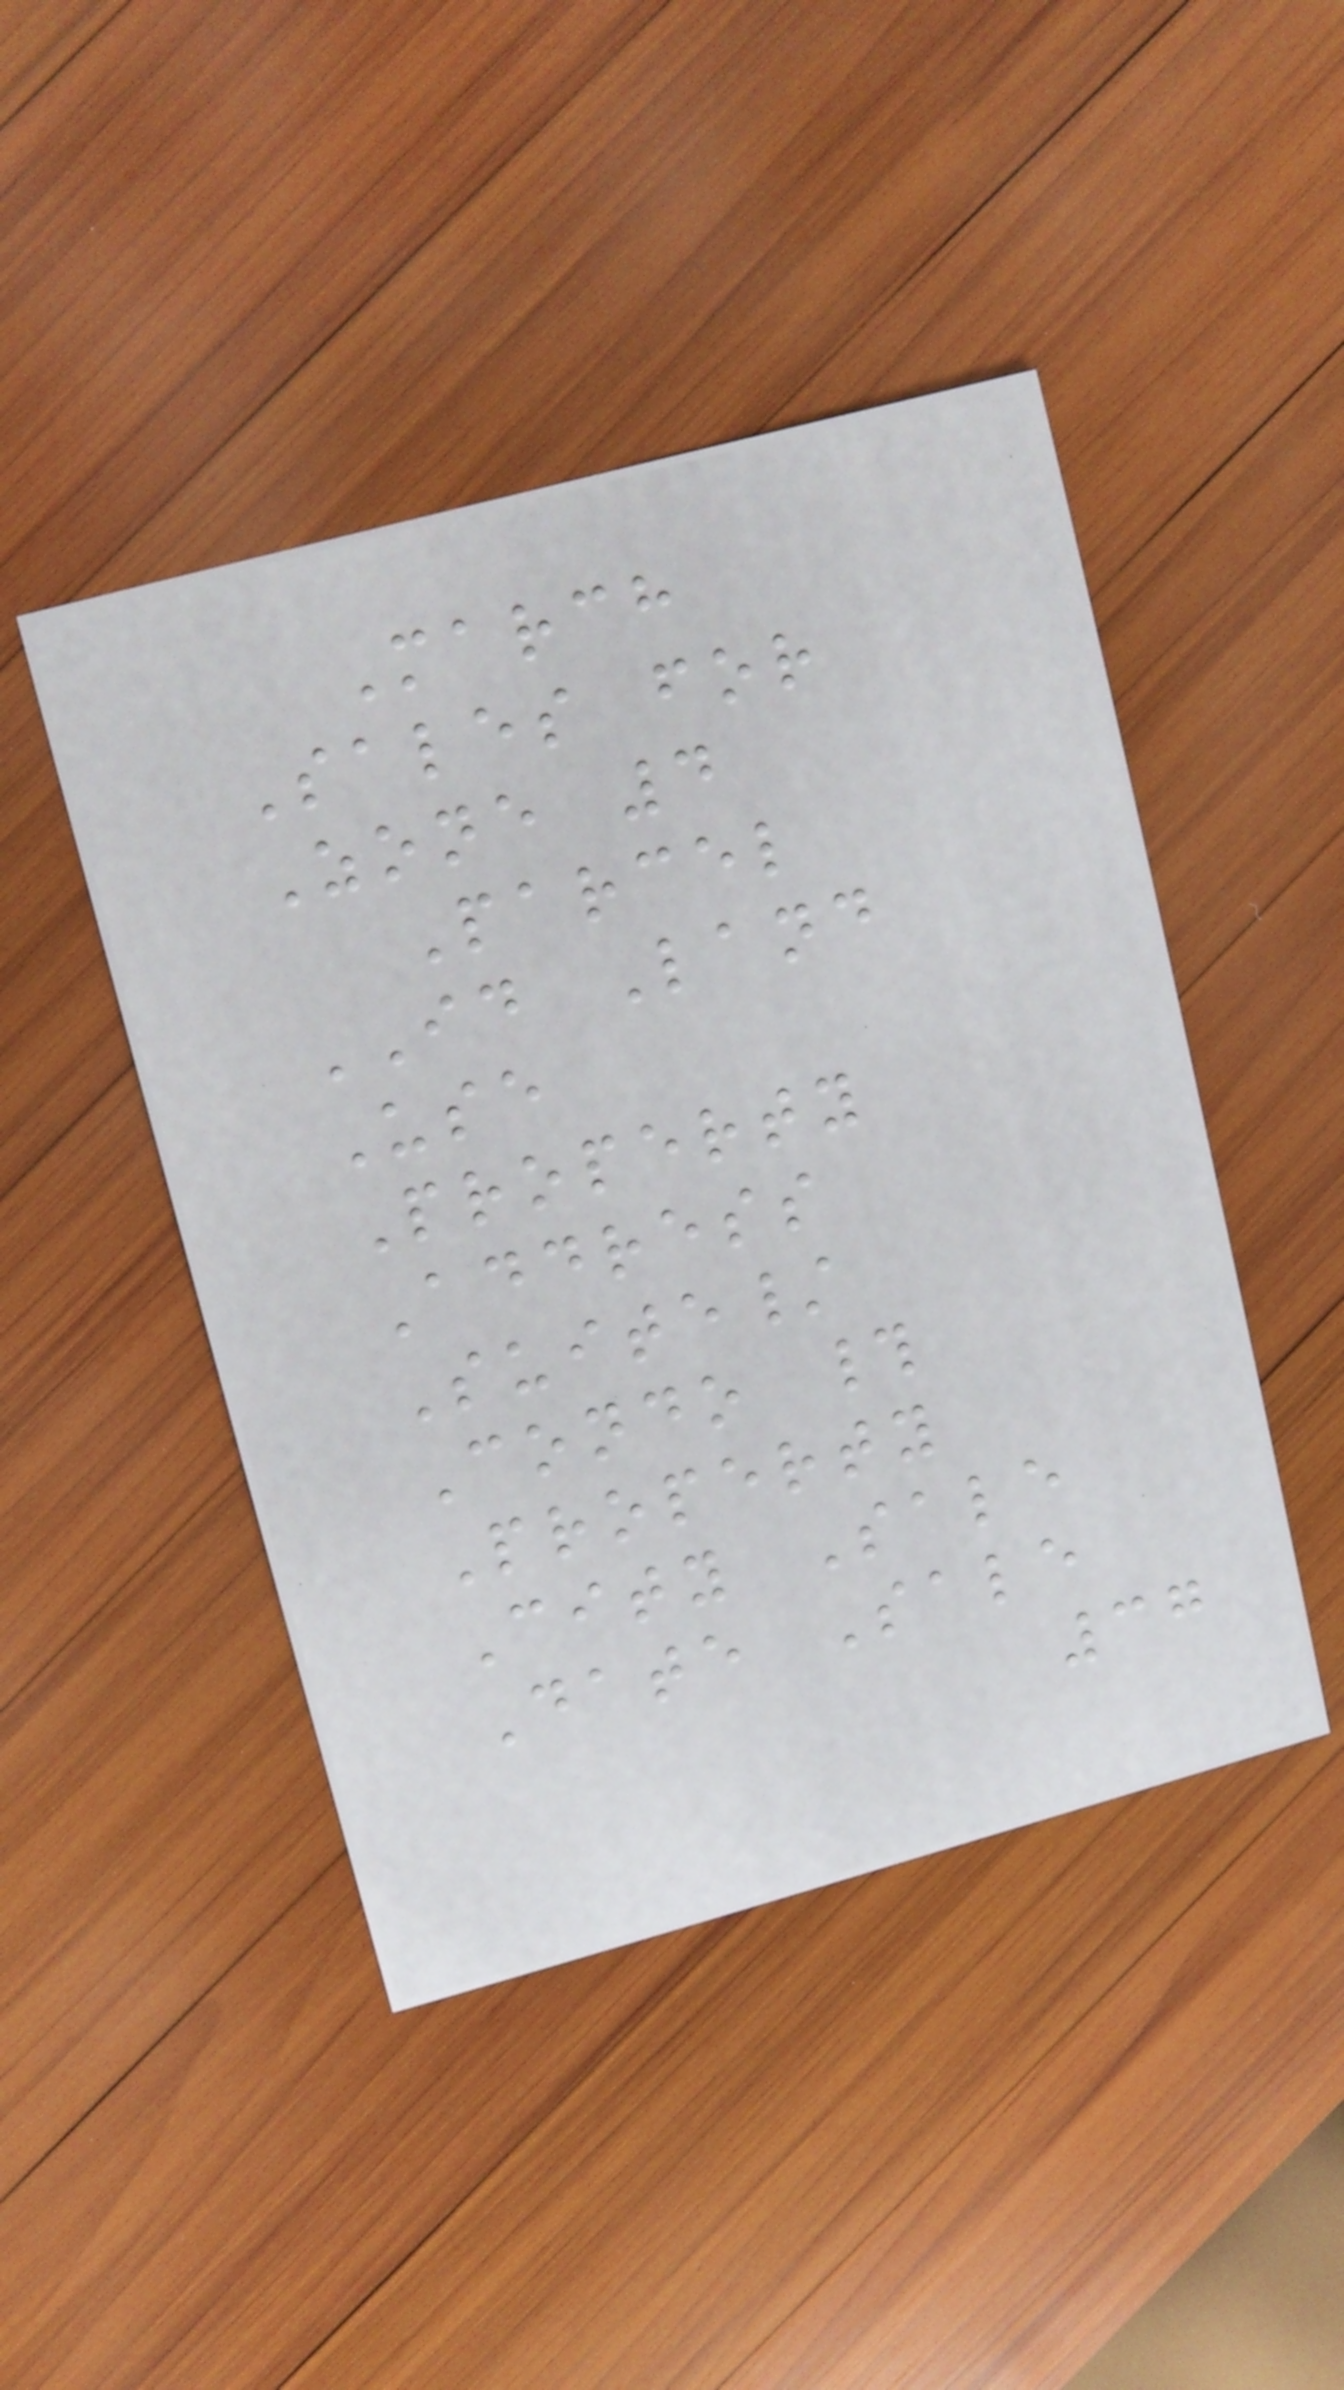March
Sales for
Zone 4
Parcel
ID Land
Use
Property
Address
Suite/
Condo #
Property
City Sale
Date Sale
37
